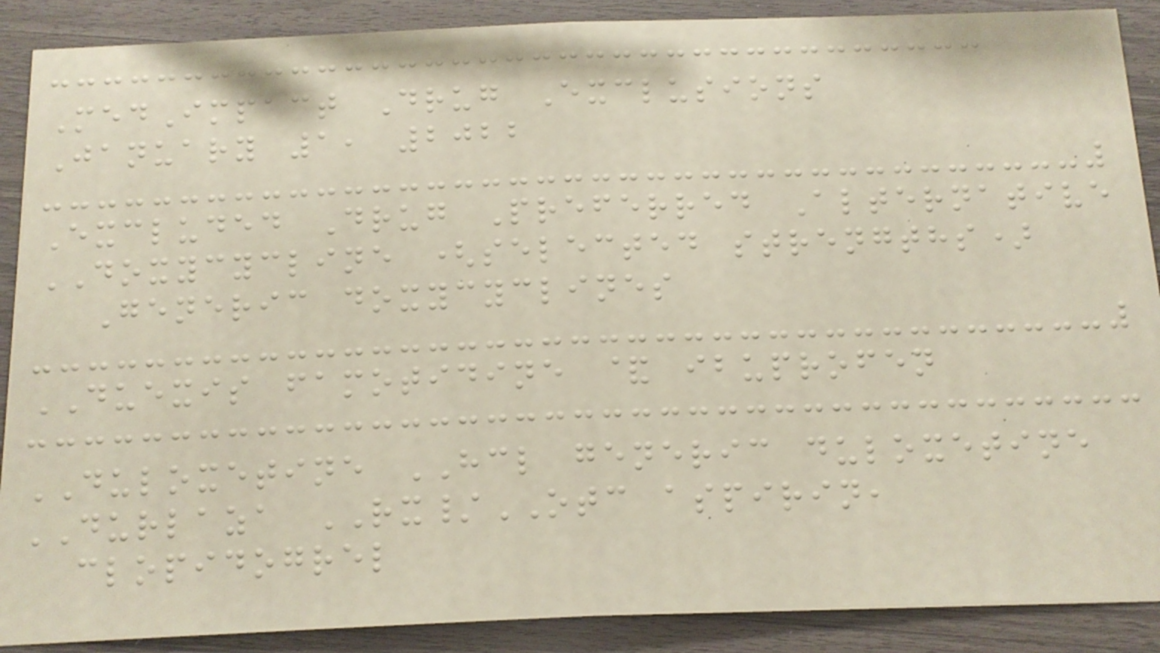MedImpact Drug Exclusions
January 1, 2022
Excluded Drug Preferred Alternative
DOXYCYCLINE (selected strengths)
Generic doxycyclines
DUEXIS famotidine & ibuprofen
DULOXETINE HCL generic duloxetine
DURLAZA RX/OTC aspirin,
clopidogrel
